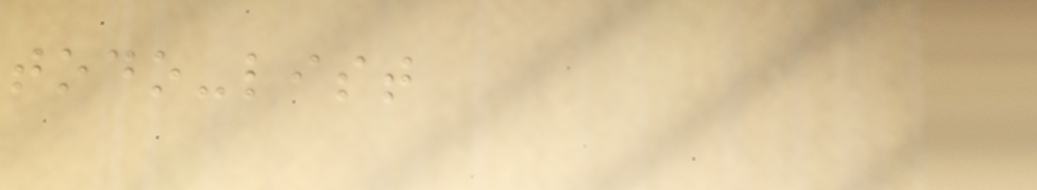todo-list
